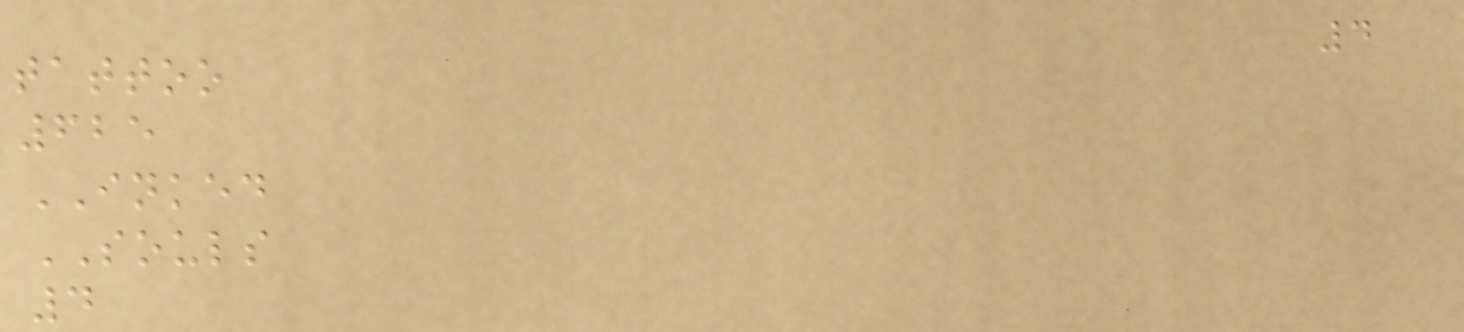4
tattoo
625
INKED
SOULS
4
